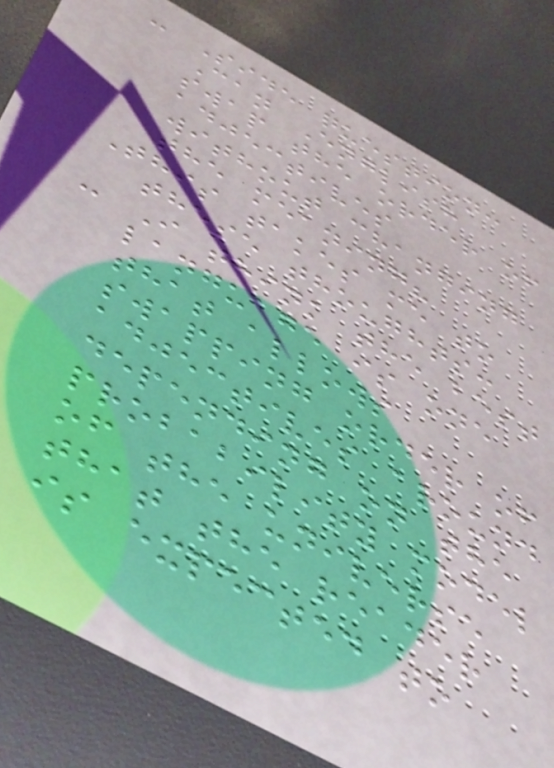- Side question:
Can English
swap the order of
adjectives
without changing
the meaning?
This takes me to
these thoughts:
- I think the best
language is one
that allows
swapping order of
adjectives around
depending on the
probability model
of the universe
that the reader
is expected to
